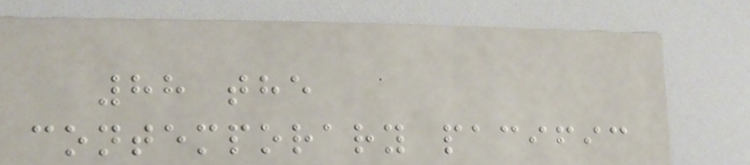88 the
contemporary pacific
